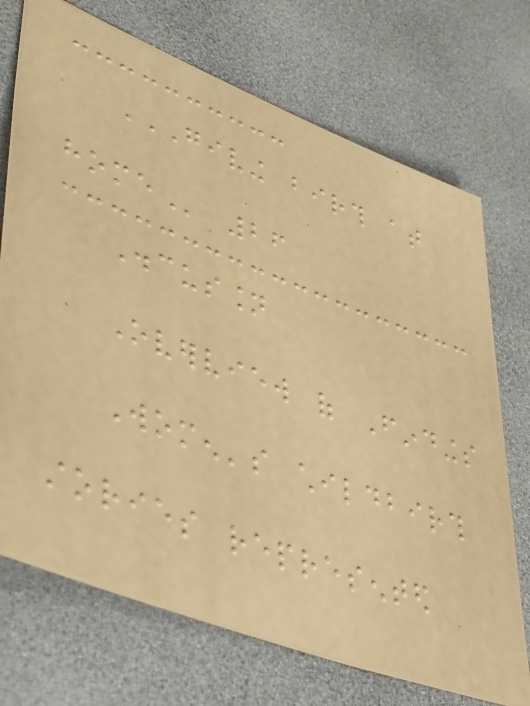GIVING BIRTH AT
HOME 26
Discussion
Overview of Findings
Women's childbirth
stories represented
